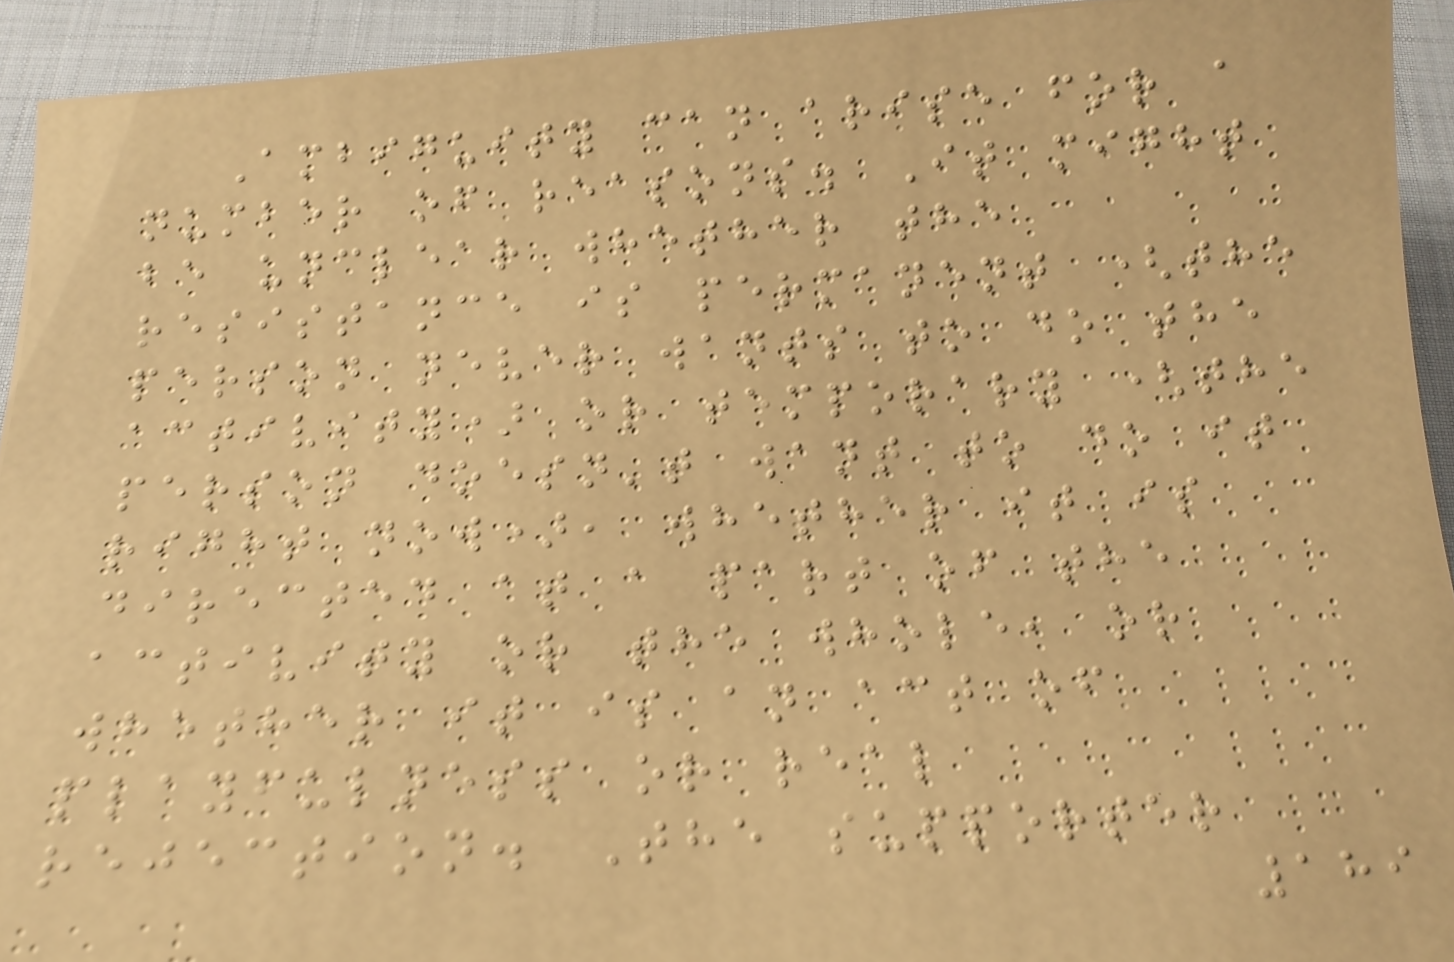Ambiguity can arise for a
number of reasons. It might
be unclear whether the
resistance is permanent (the
person never wants to do the
activity) or temporary (the
person doesn't want to do it
right now), whether it is
directed at a part of the
activity or the whole, or
whether it is an act of
playfulness or real
rejection. The supporter
189
